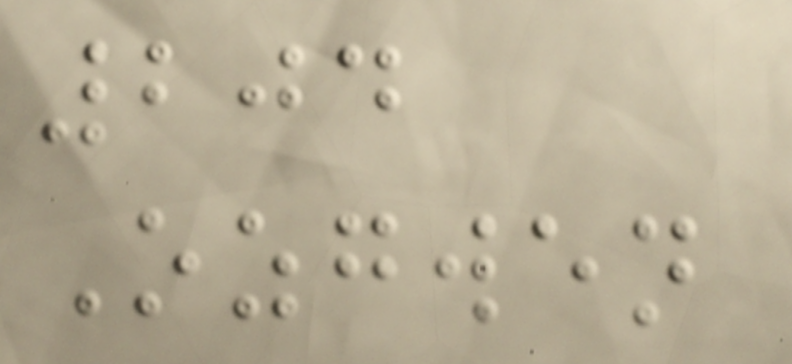204
Ozgwen
